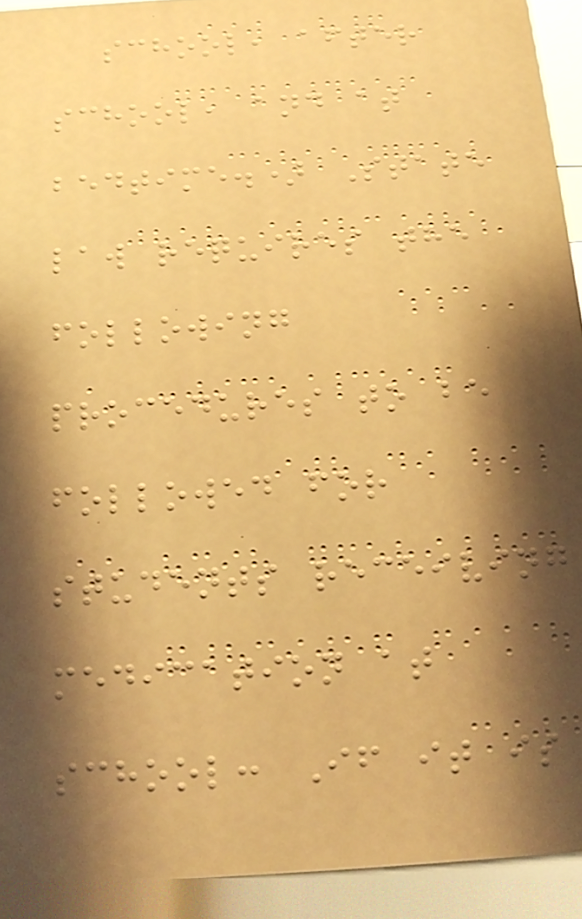school, after
school, and at
bedtime.) State
law requires the
following
procedures to be
followed for
students receiving
medication at
school: If it is
